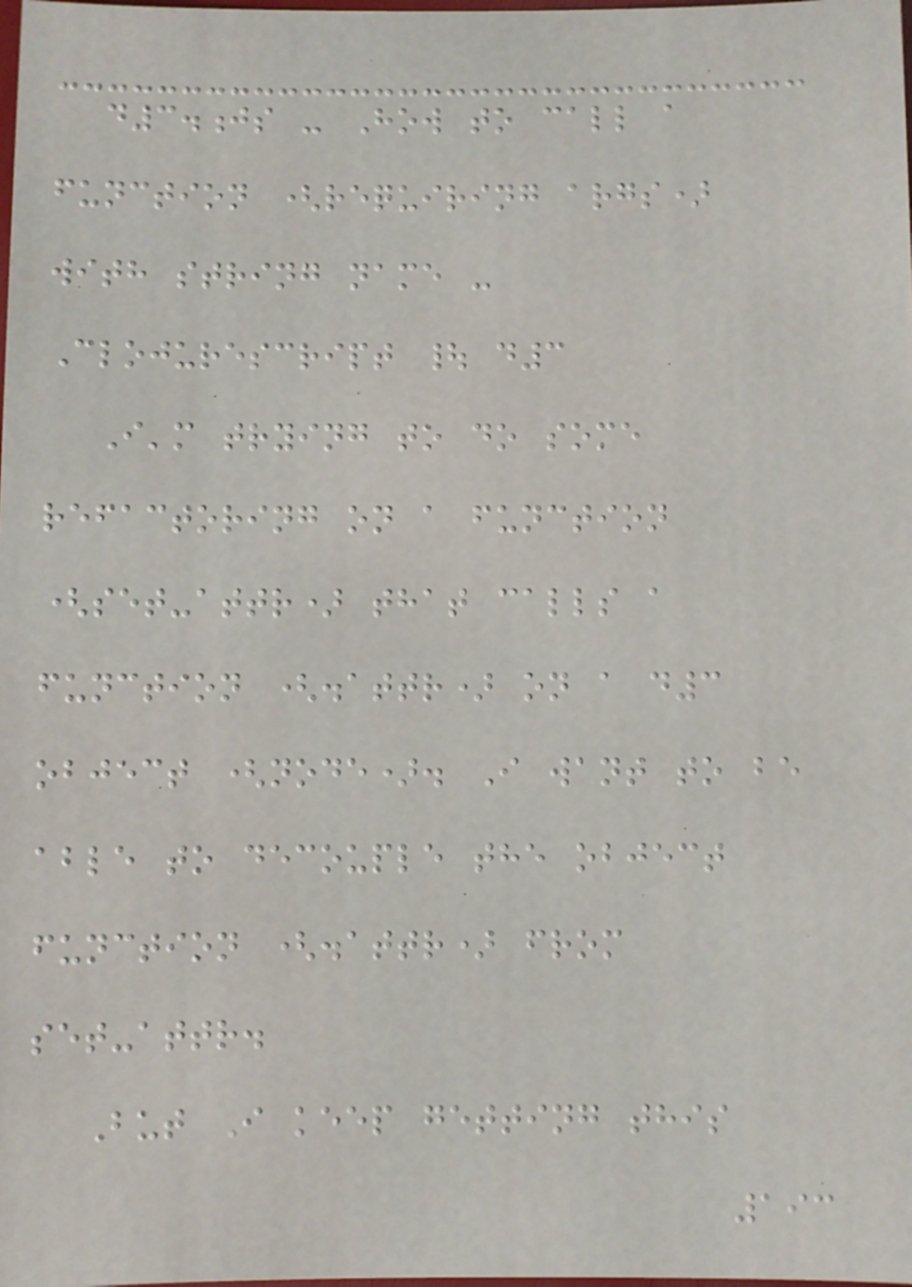d3.js - How to call a
function (requiring args)
with string name -
Clojurescript | d3
I'm trying to do some
refactoring on a function
(set-attr) that calls a
function (.attr) on a d3
object (node). I want to be
able to decouple the object
function (.attr) from
set-attr.
But I keep getting this
193
